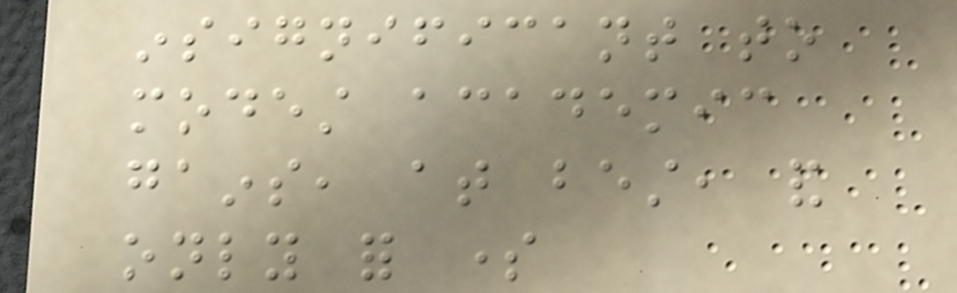insignificant to
modest academic
gains, at best, and
only for some
